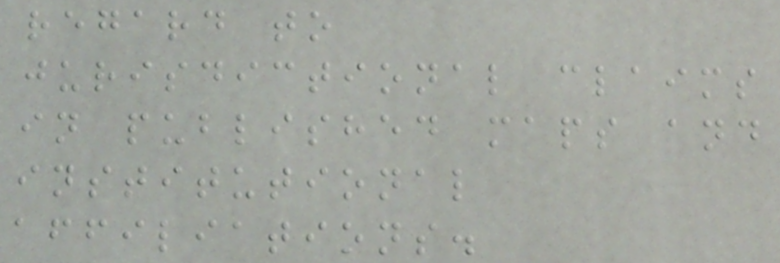regard to
jurisdictional claims
in published maps and
institutional
affiliations.
